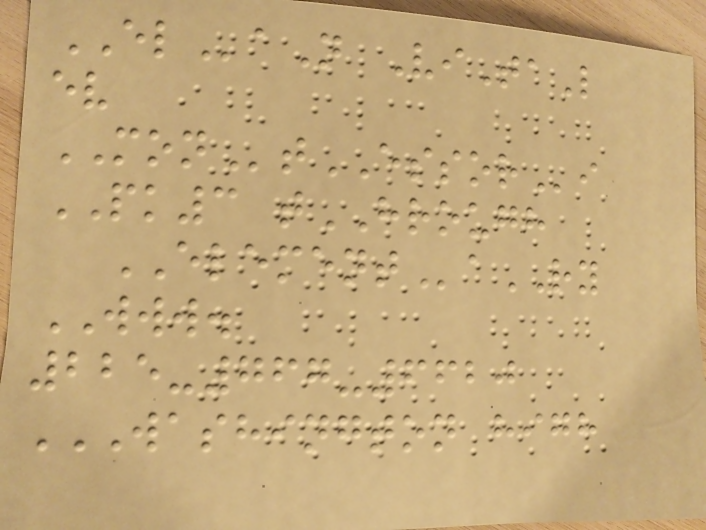ELaN ViTaL
ev
MONtESSORi
PK3 tHROUGH
ELEMENTaRY
WWW.
225-767-6620
WASHINGTON HIGH
